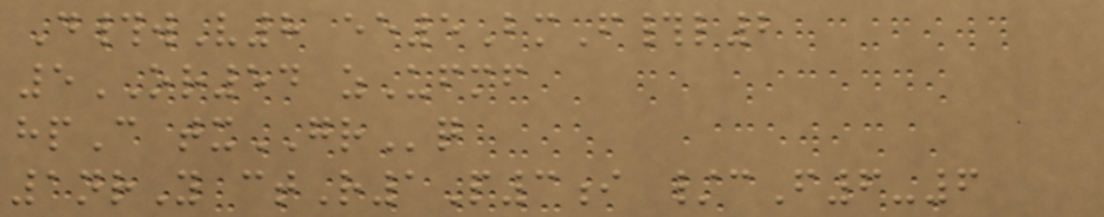D#wV8 ee5BmF#l2
5OR54 zUfmf
hpC txGRq
1nrY ctR1P3i /cF6-6
